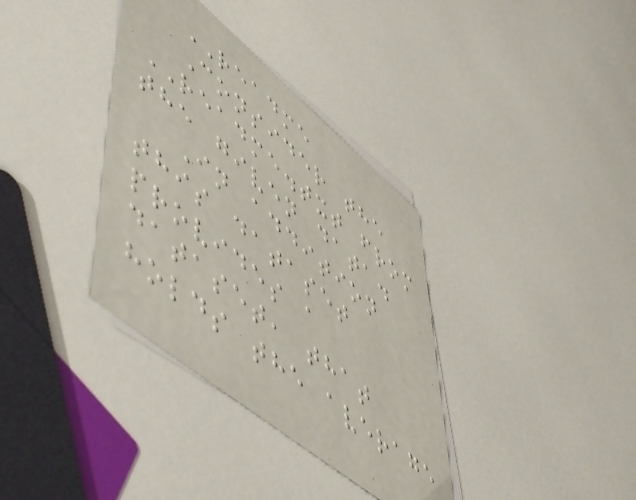README
Consider the
README.txt from
the given data.
In addition
this dataset
provides a
dataset, that
holds the average
